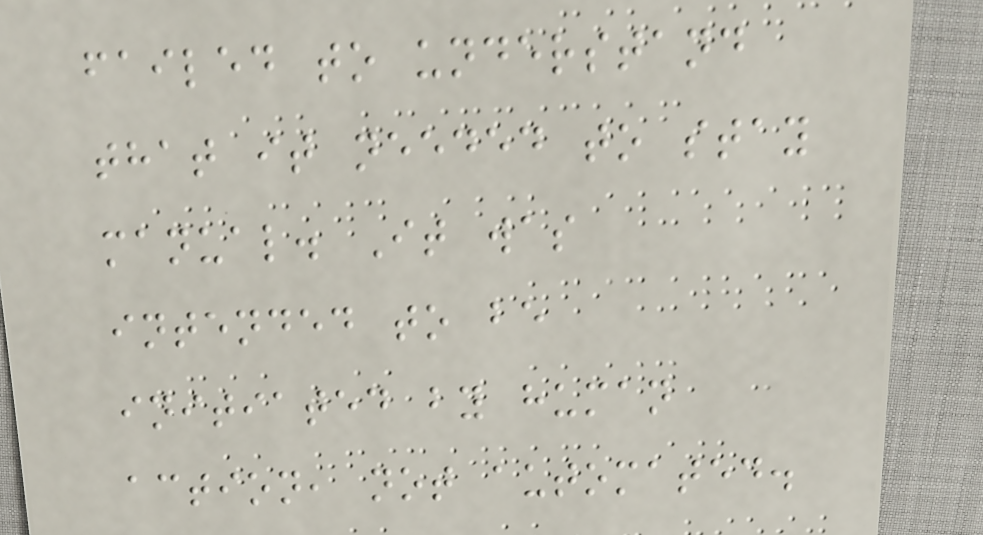failed to understand
that it needed to stay
manual. It was
intended to be
initiated by human
action, not automated.
